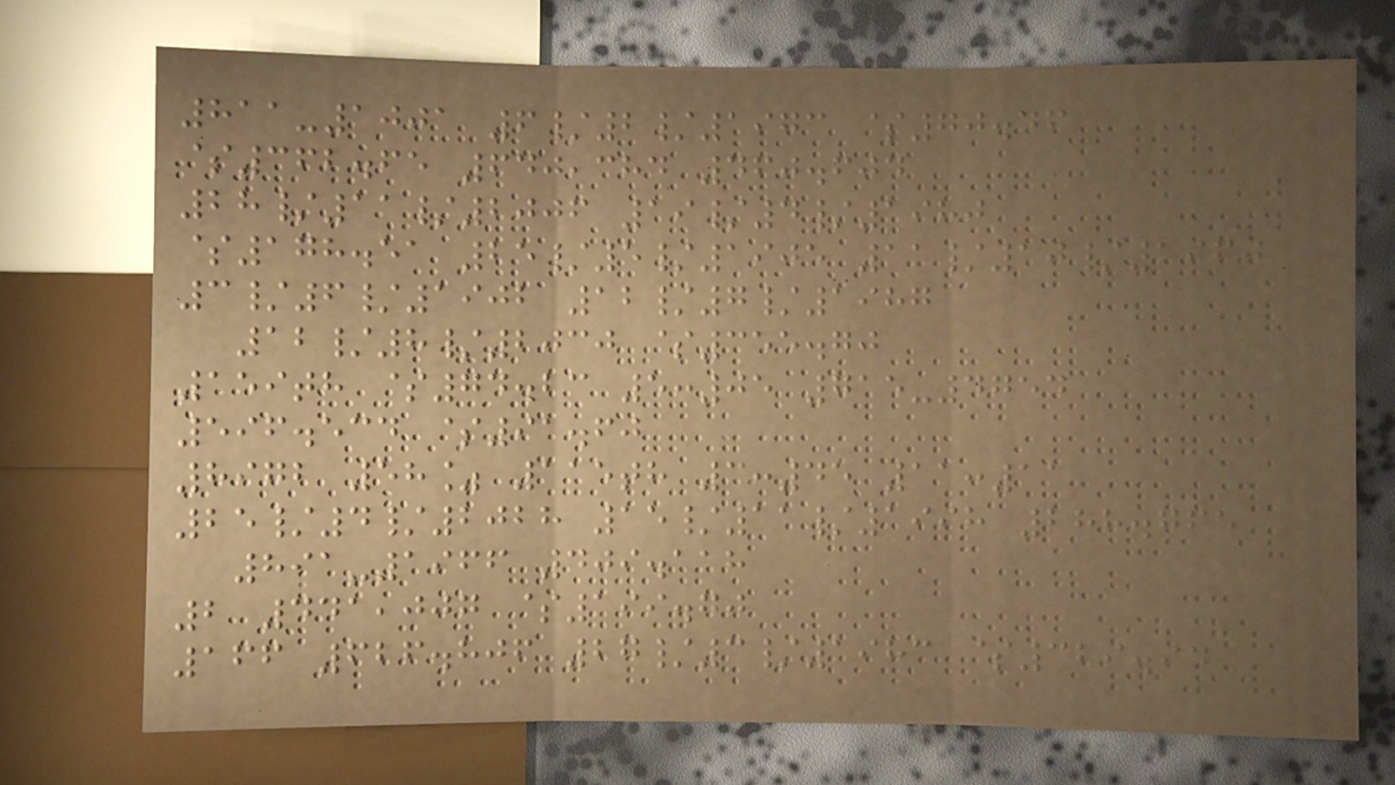811-1001 6/2/1973 $70.46
$362.65 640,384 460.604
28/11/2006 19/4/1980
$178.51 25/5/1905 11/10/1960
3/6/1902 12/7/1987
12/8/2030 $355.70
159th $74.23 5:05 715-4754
596.534 $91.60
8972 58% 115th 3:45 11:11
25/4/2028 15/11/1998 288.765
891-1966 409.118
2 441,007 $199.70
166 626.806 27/3/1983 $329.94
